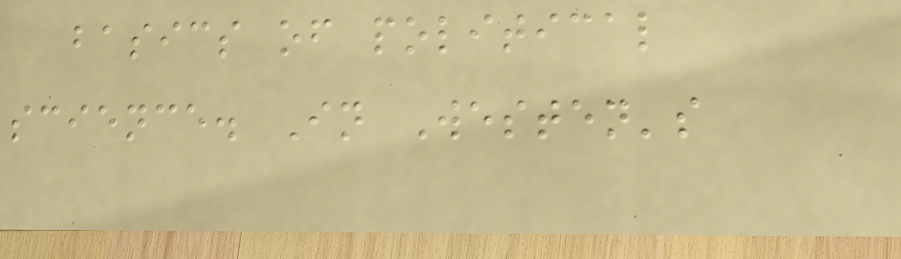basics of political
science. In Westen's
